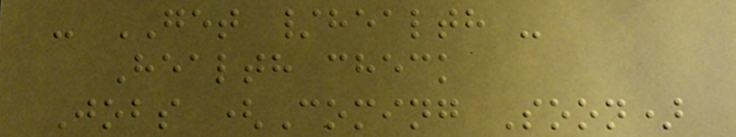- GET /health -
Health check
Jobs (Coming Soon)
